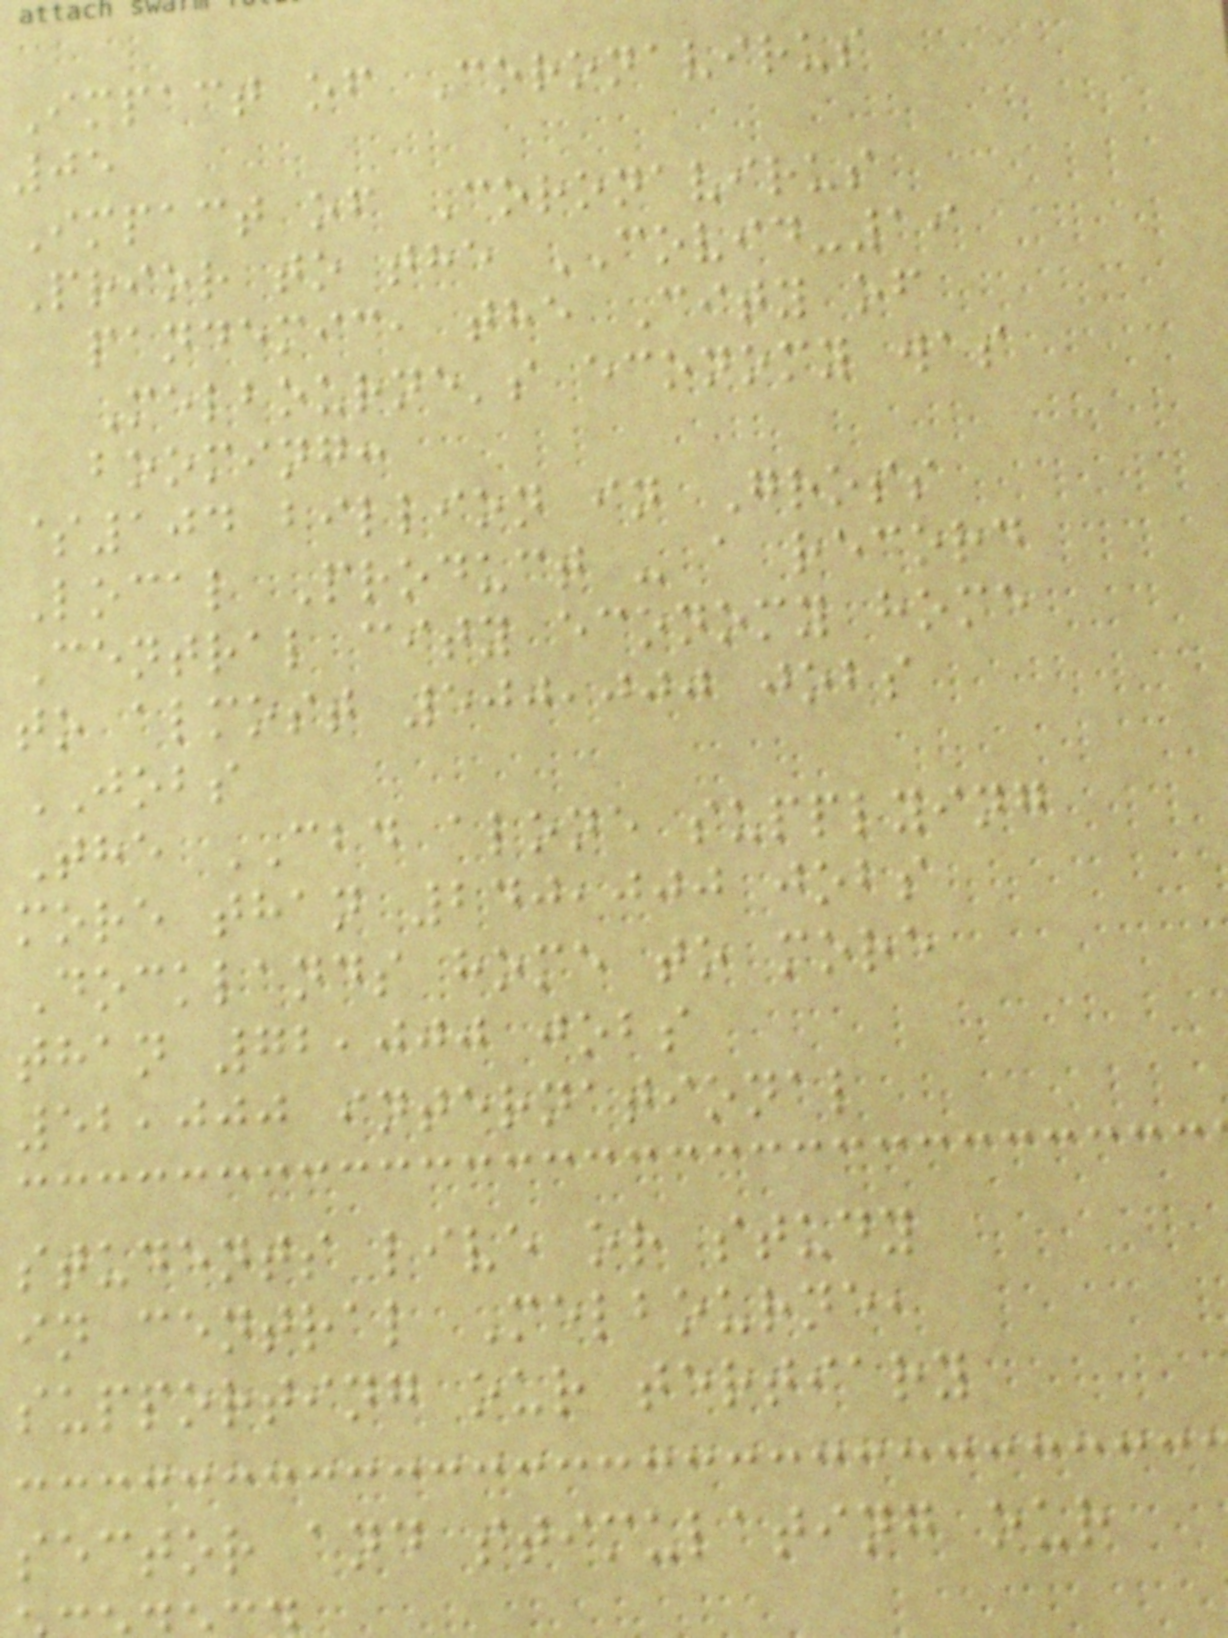Impact of Coronavirus
05
Impact of Coronavirus
Prior to the COVID-19
pandemic, the City of
Melbourne's economy was
booming:
$104 billion in Gross
Local Product - a record
Central city economy home
to almost 500,000 jobs
JOBS
The CBD alone supplying
more than 240,000 jobs
Docklands home to more
than 72,000 jobs
52,000 international
students live or study
in central Melbourne,
supporting our tertiary
sector and stimulating our
